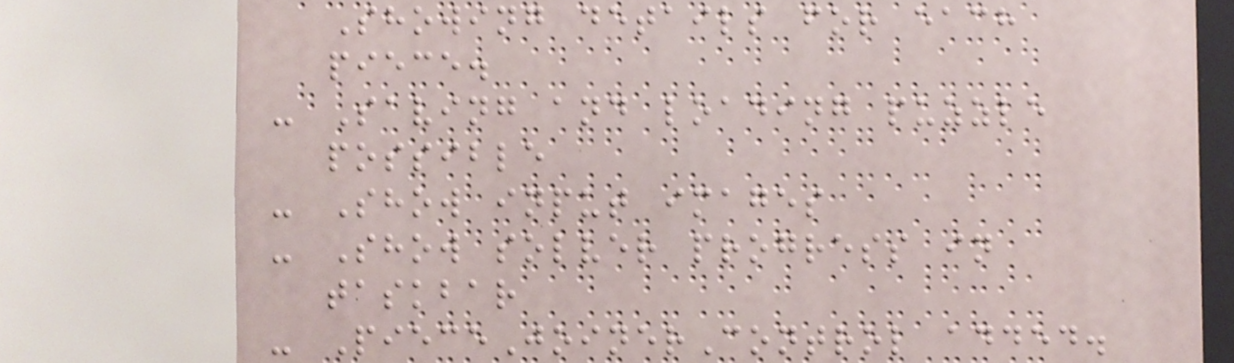Showing details for each
piece.
- Saving and loading puzzle
possible
- Show input images
- Show solver progress in
taskbar
- PieceJoinerControl added.
